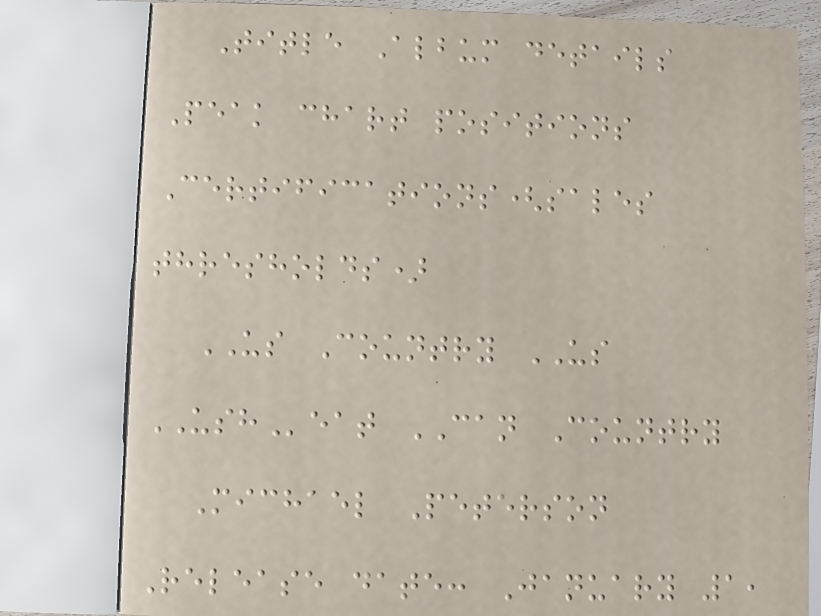Title Album details
Peak chart positions
Certifications(sales
thresholds)
US Country US
USHeat CAN Country
Michael Peterson
Release date: January 1,
